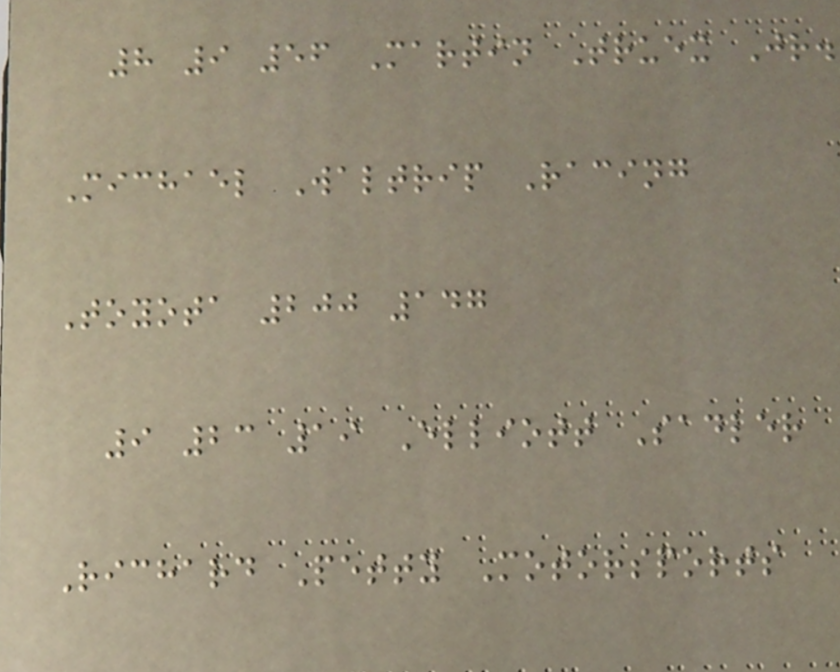8 9 56 Martin Truex Jr.
Michael Waltrip Racing
Toyota 200 147
9 23 19 Elliott Sadler
Richard Petty Motorsports
